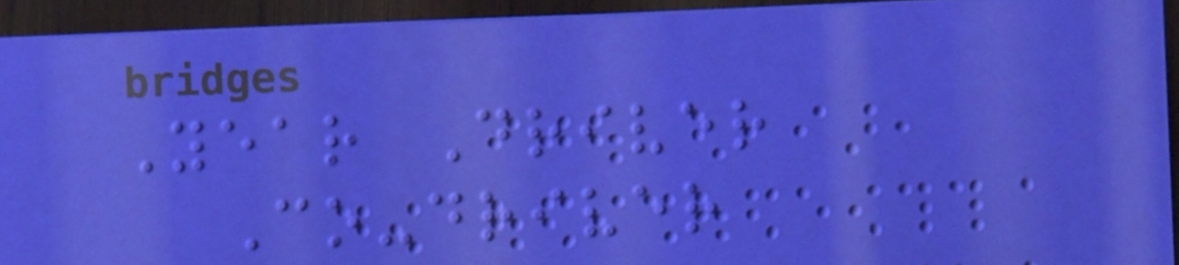Year Driver
Co-driver
